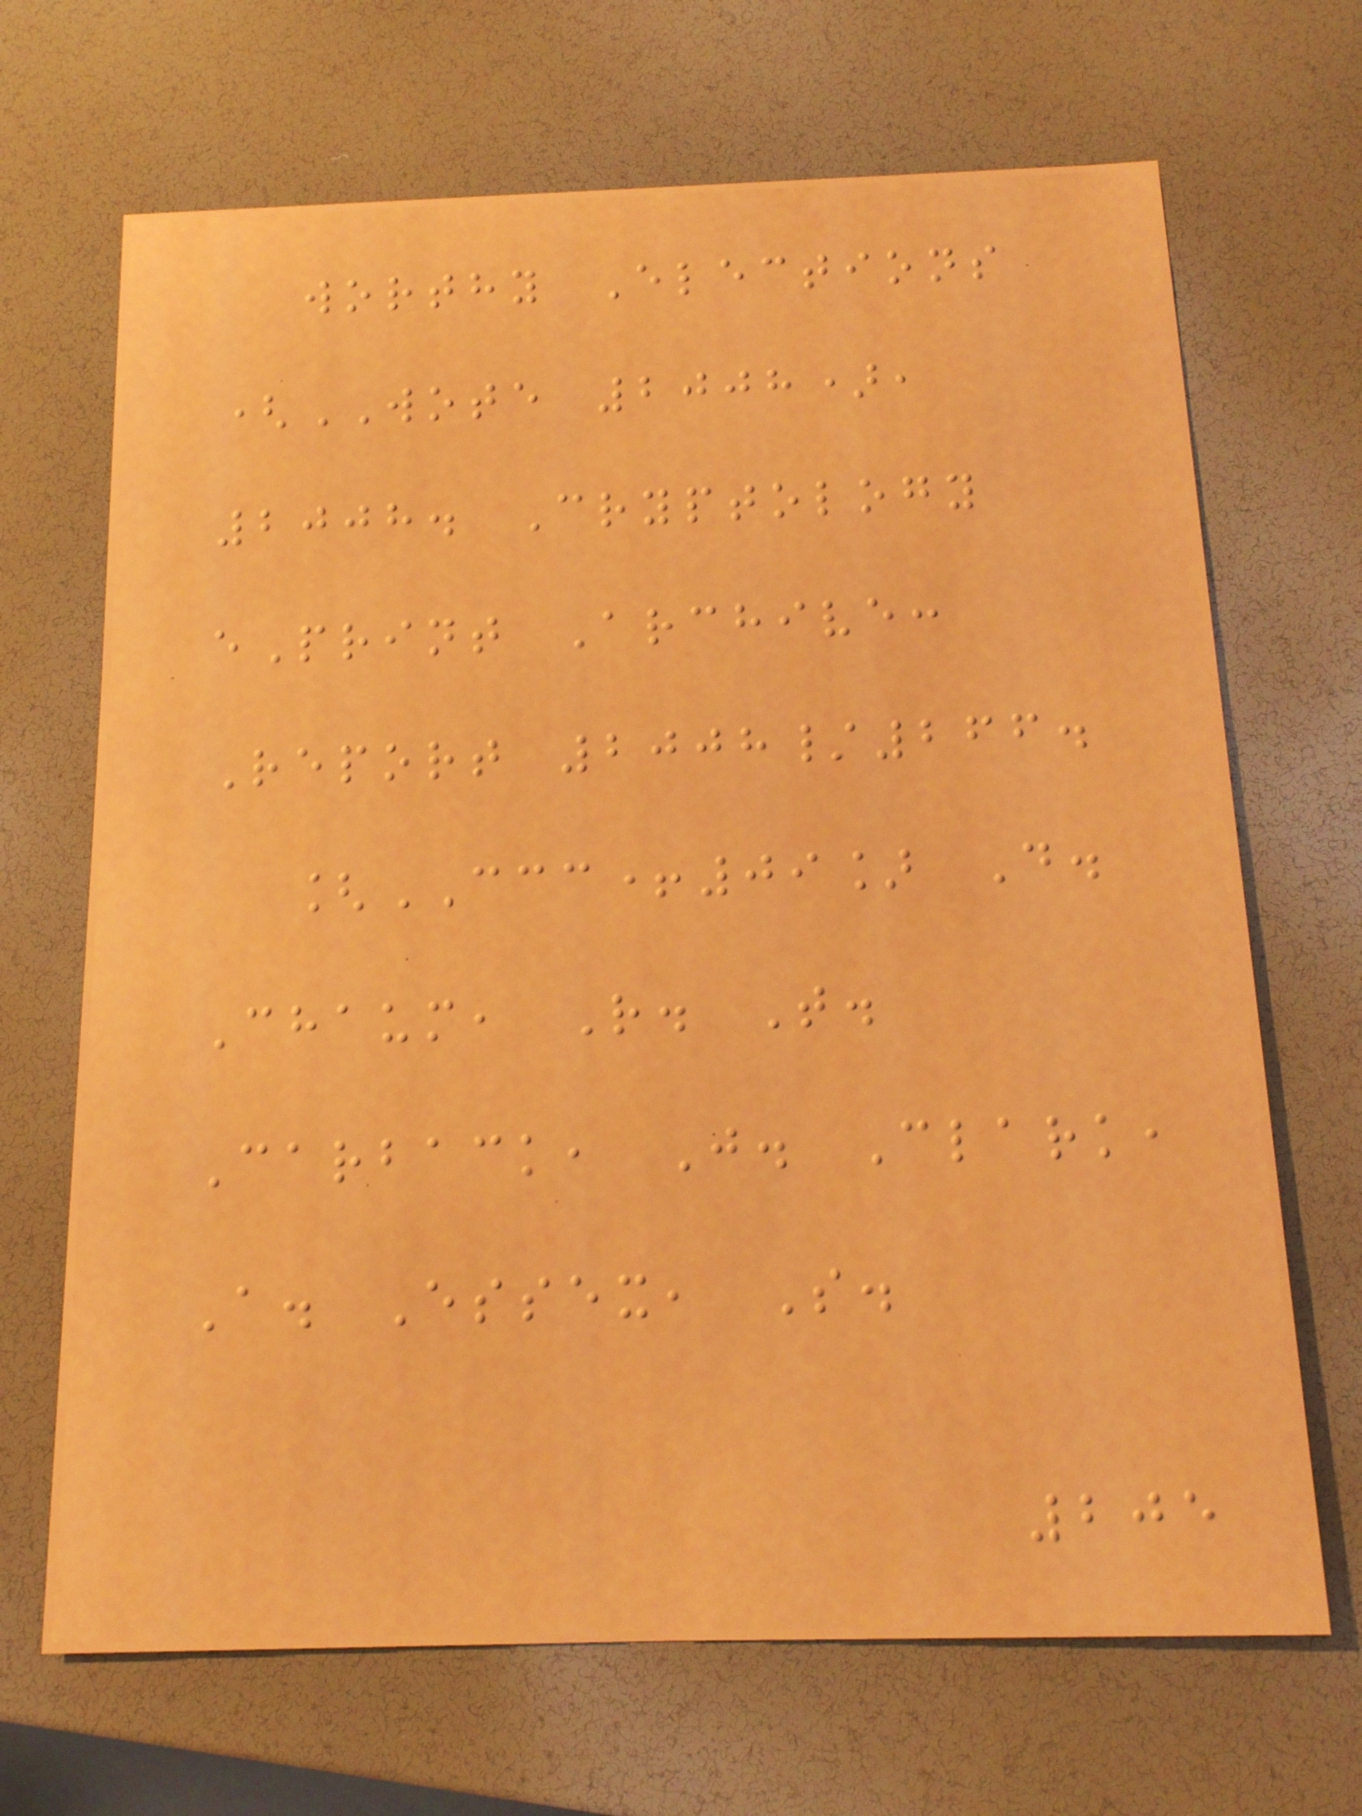worthy Elections
(WOTE 2008),
2008. Cryptology
ePrint Archive:
Report 2008/266.
[CCC+09] D.
Chaum, R. T.
Carback, J. Clark,
A. Essex, S.
205
